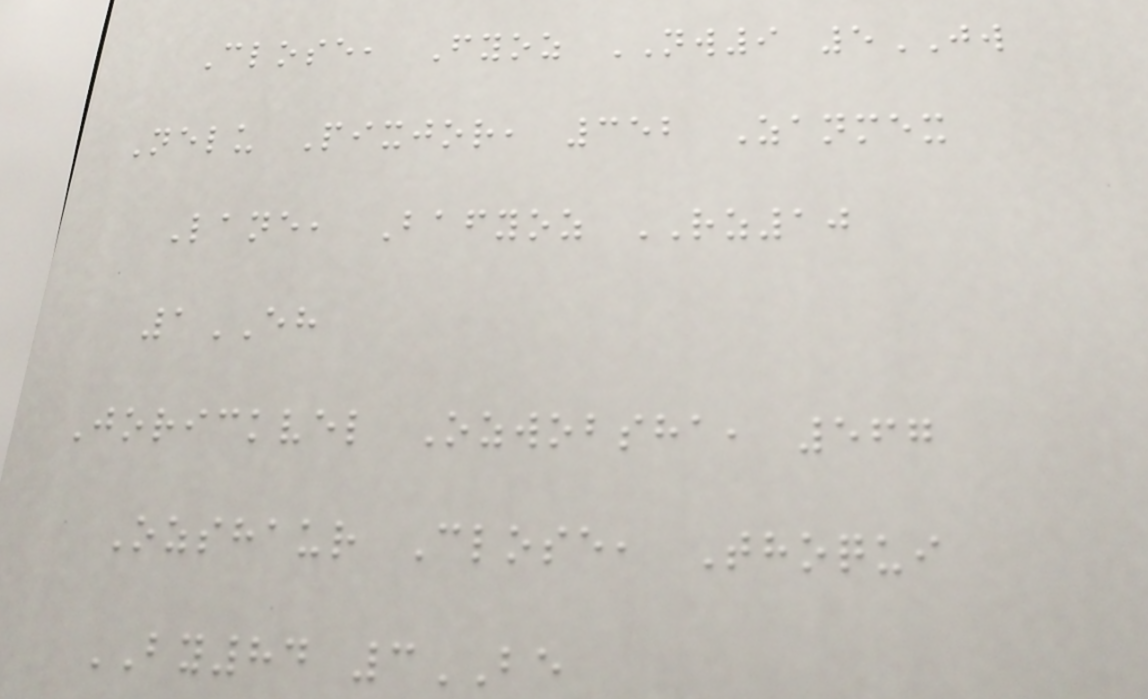Close, Fyoz NW9 5JW
Nelu Pixjor, 352 Zanmex
Lane, Bafyoz RZ10
1EH
Jorickvel Ozwobsha, 567
Ozshaur Close, Thoqui
BY84 3BE
